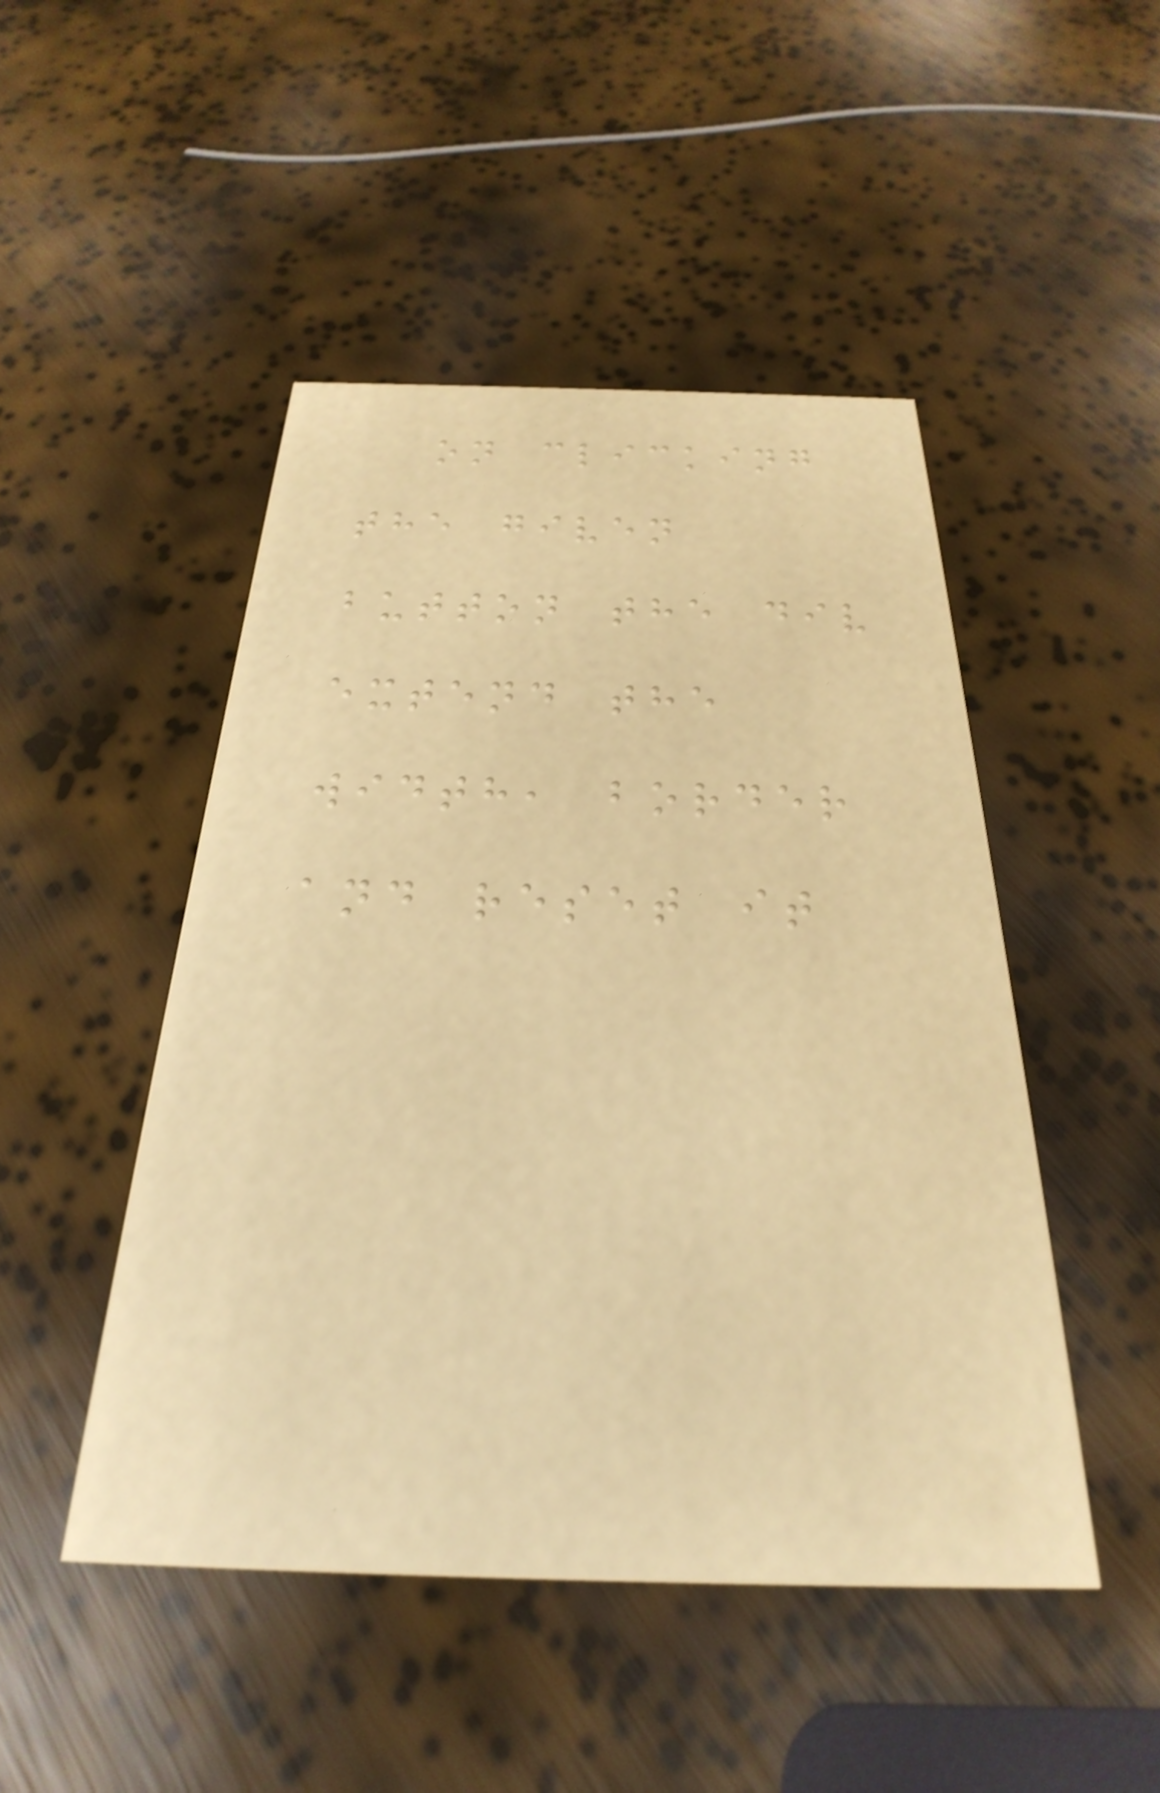on clicking
the given
button the div
extend the
width, border
and reset it
